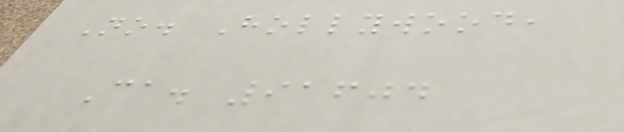No. Hollywood,
Ca. 91604
